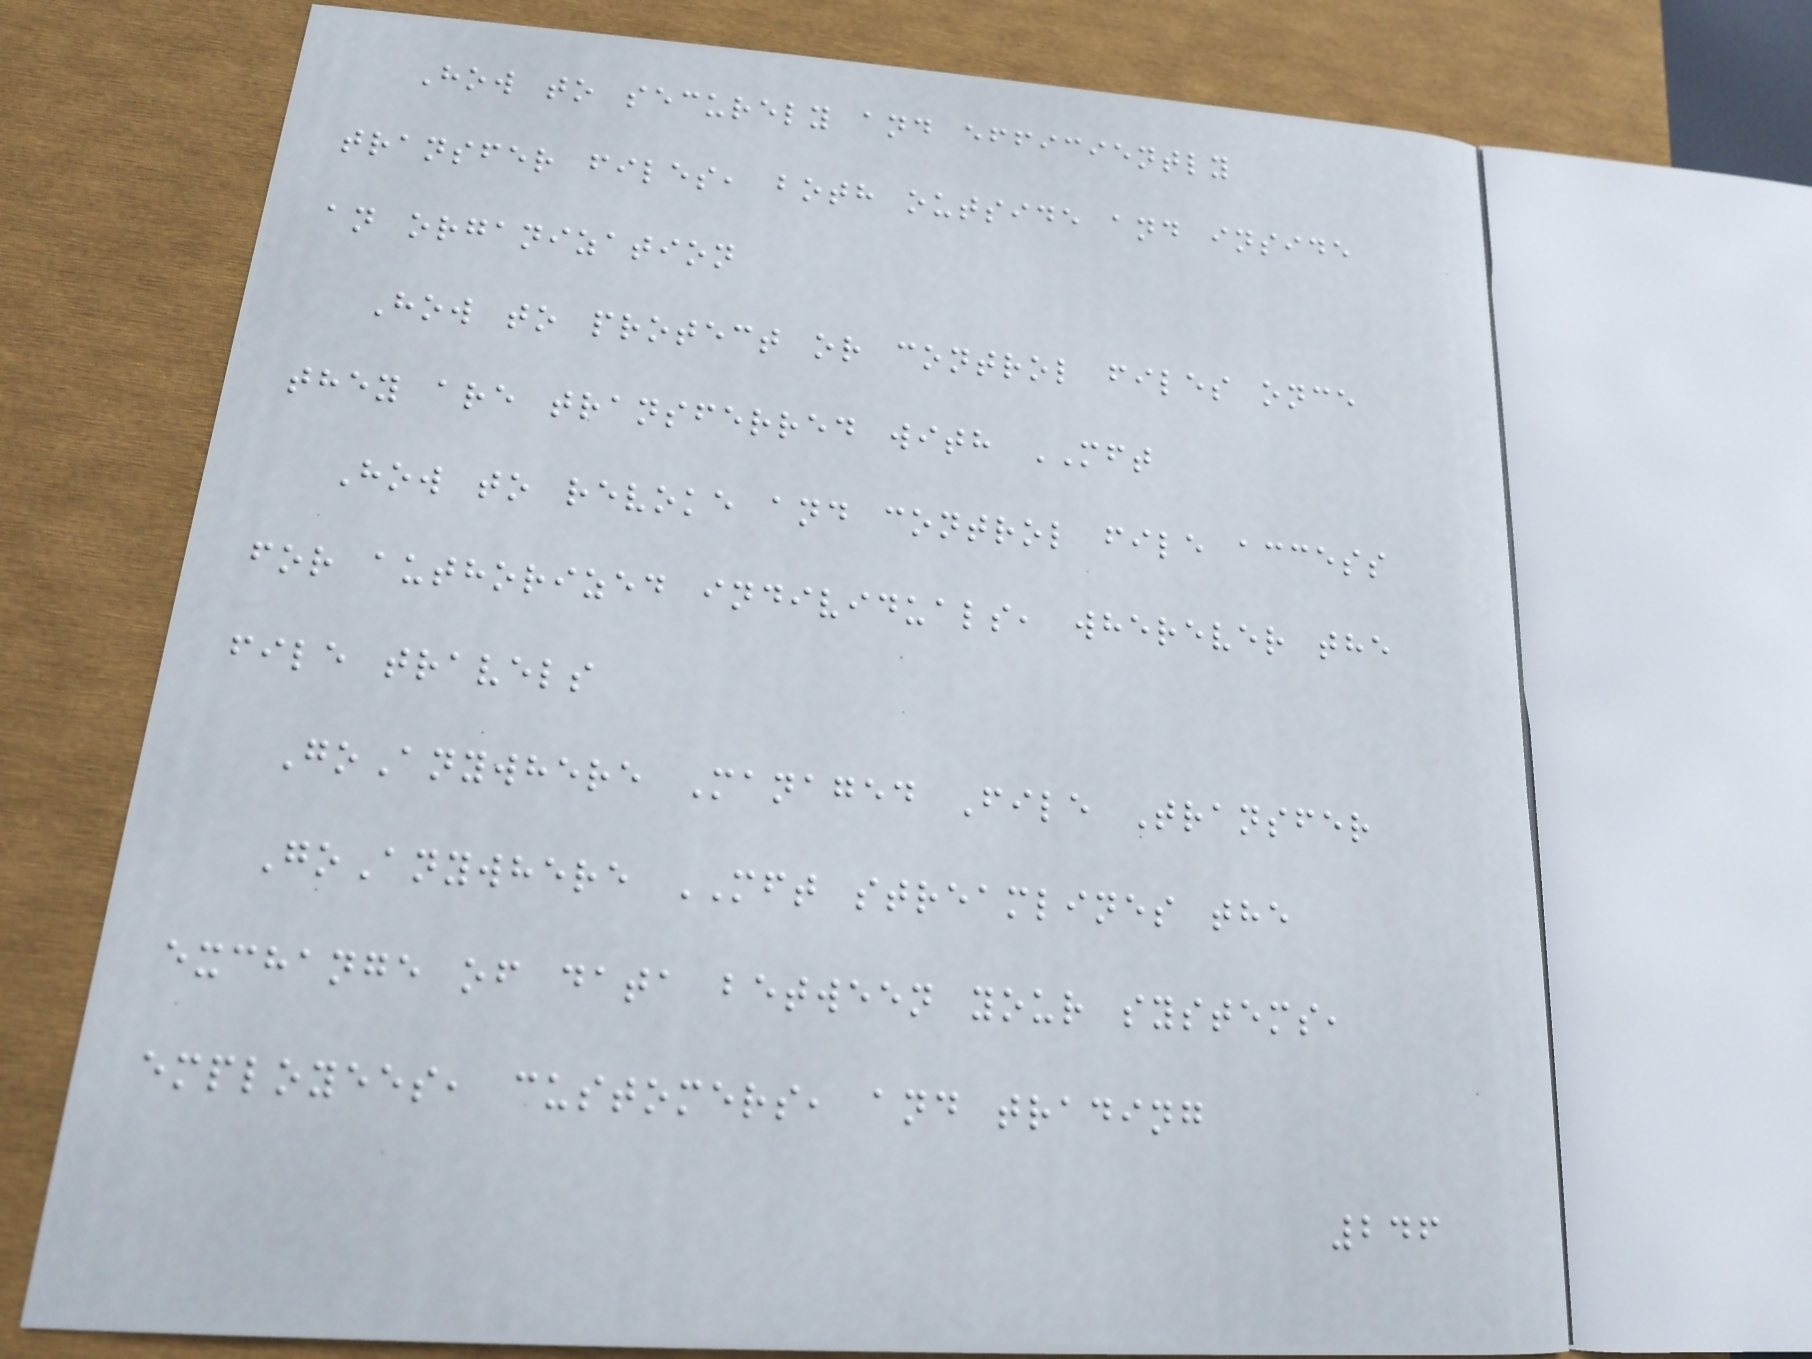How to securely and efficiently
transfer files, both outside and inside
an organization
How to protect or control files once
they are transferred with MFT
How to revoke and control file access
for authorized individuals, wherever the
file travels
GoAnywhere Managed File Transfer
GoAnywhere MFT streamlines the
exchange of data between your systems,
employees, customers, and trading
246
